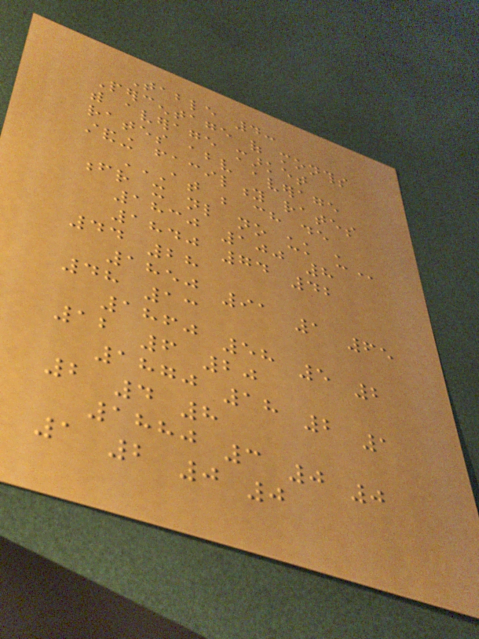Table 4:
Percentage of months
with average market
rates above average
standing facility rates
AT BE CH DE
FR IT NL NO UK US
1830 100 8
1840 74 42
44 28
1850 91 1 65
48 13
1860 58 5 2
12 6 20
1870 18 2 1
2 4 8
1880 3 0 0
1 2 0 0
